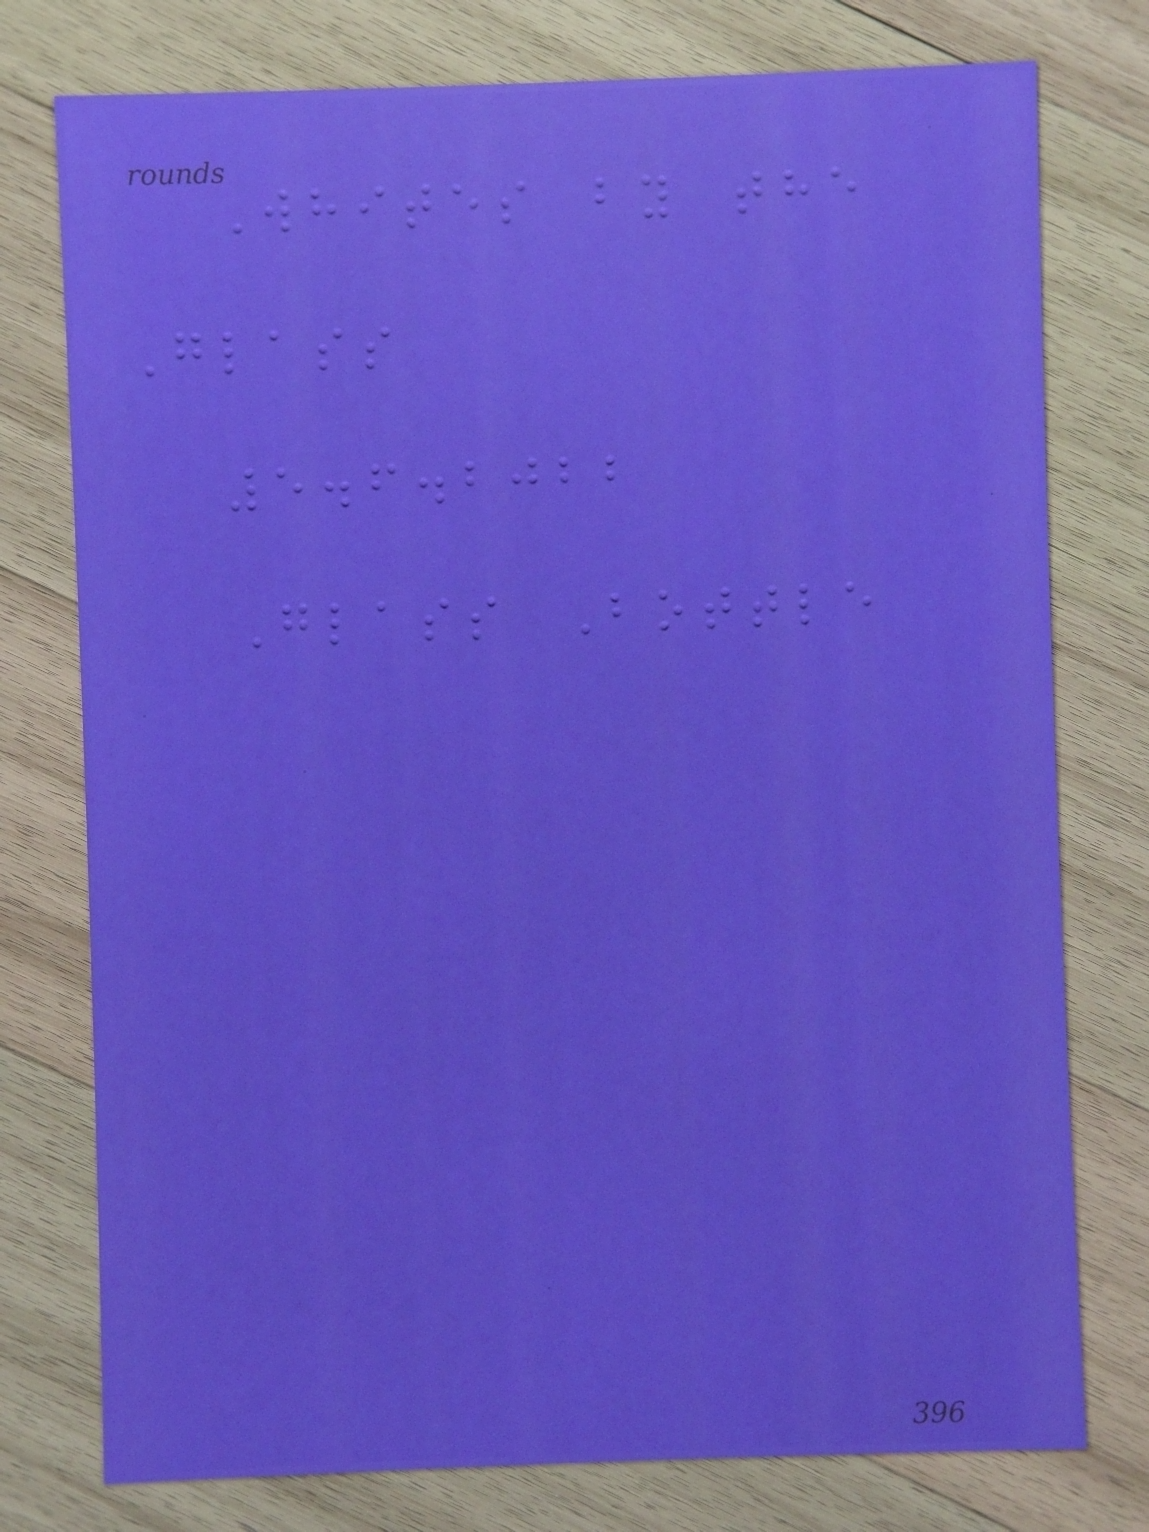Whites by the
Glass
5.6.2022
Glass Bottle
